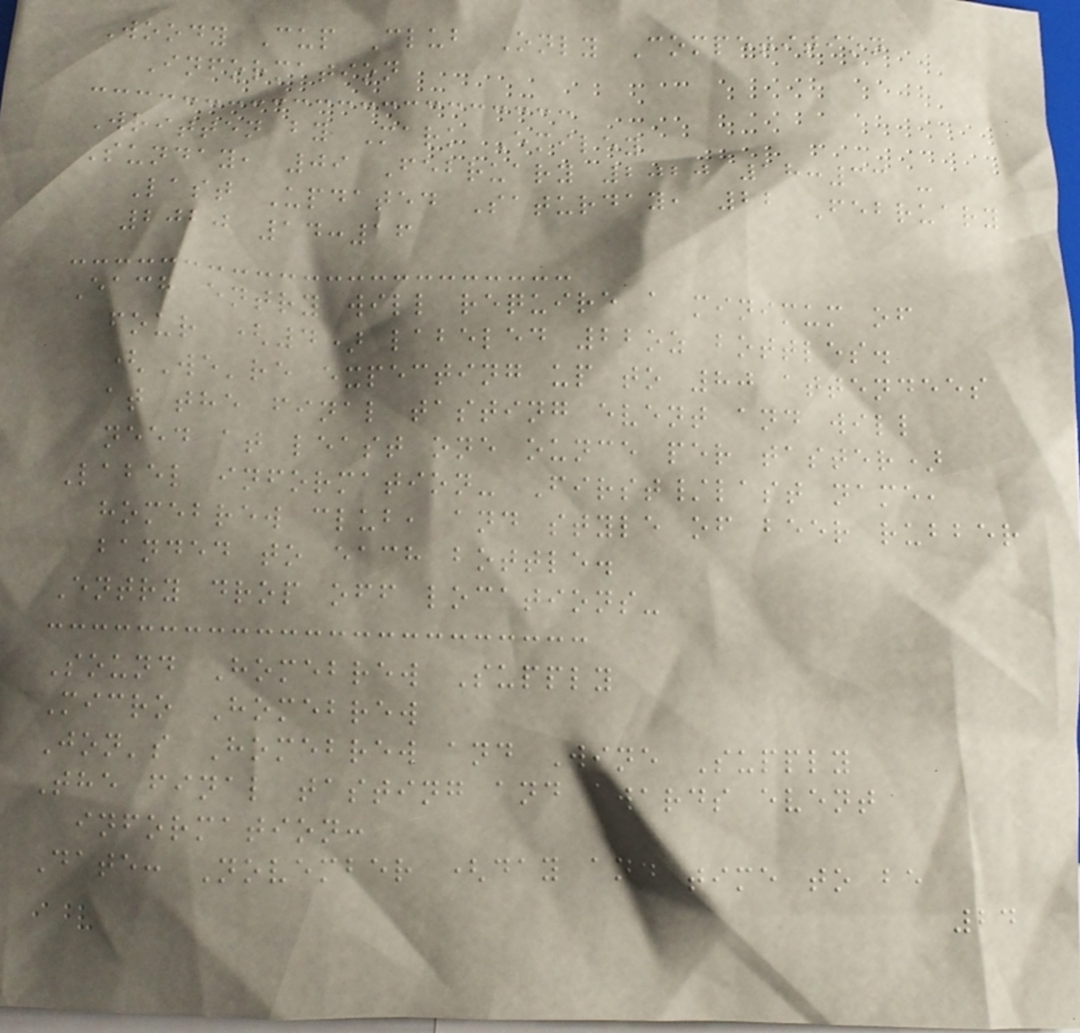Woody Cup Club Only Competition
Information
Written by Mark Emiley
Sunday, 09 February 2020 18:33 -
Last Updated Saturday, 22 February
2020 14:16
Each entry will require a minimum of
four (4) labeled 22oz bottles.
(We're expecting up to 80 attendees
at the final tasting event and will
need at least one ounce per taster)
Label information- First/last name,
homebrew club, and style of beer rubber
banded to each bottle.
Entry drop off locations-
Sound Homebrew Supply
Micro Homebrew
Jon's Homebrew and Wine Supply
The final tasting and awards event
information:
Date: November (day and time to be
24
